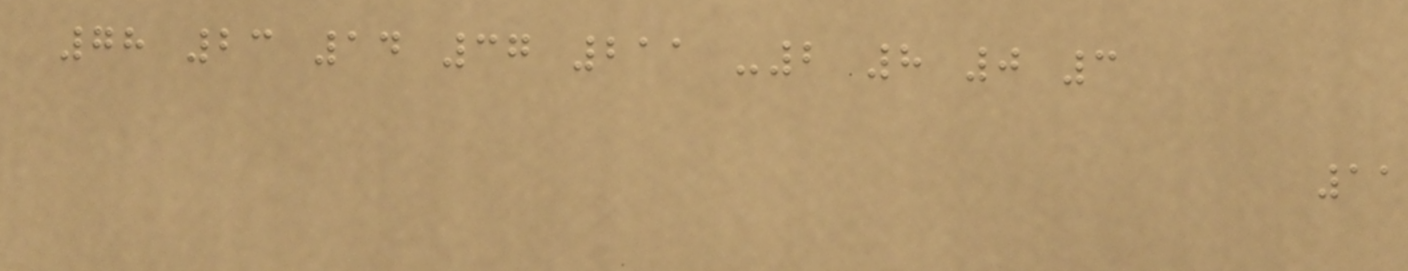78 23 14 37 211 -2 8 0 3
11
